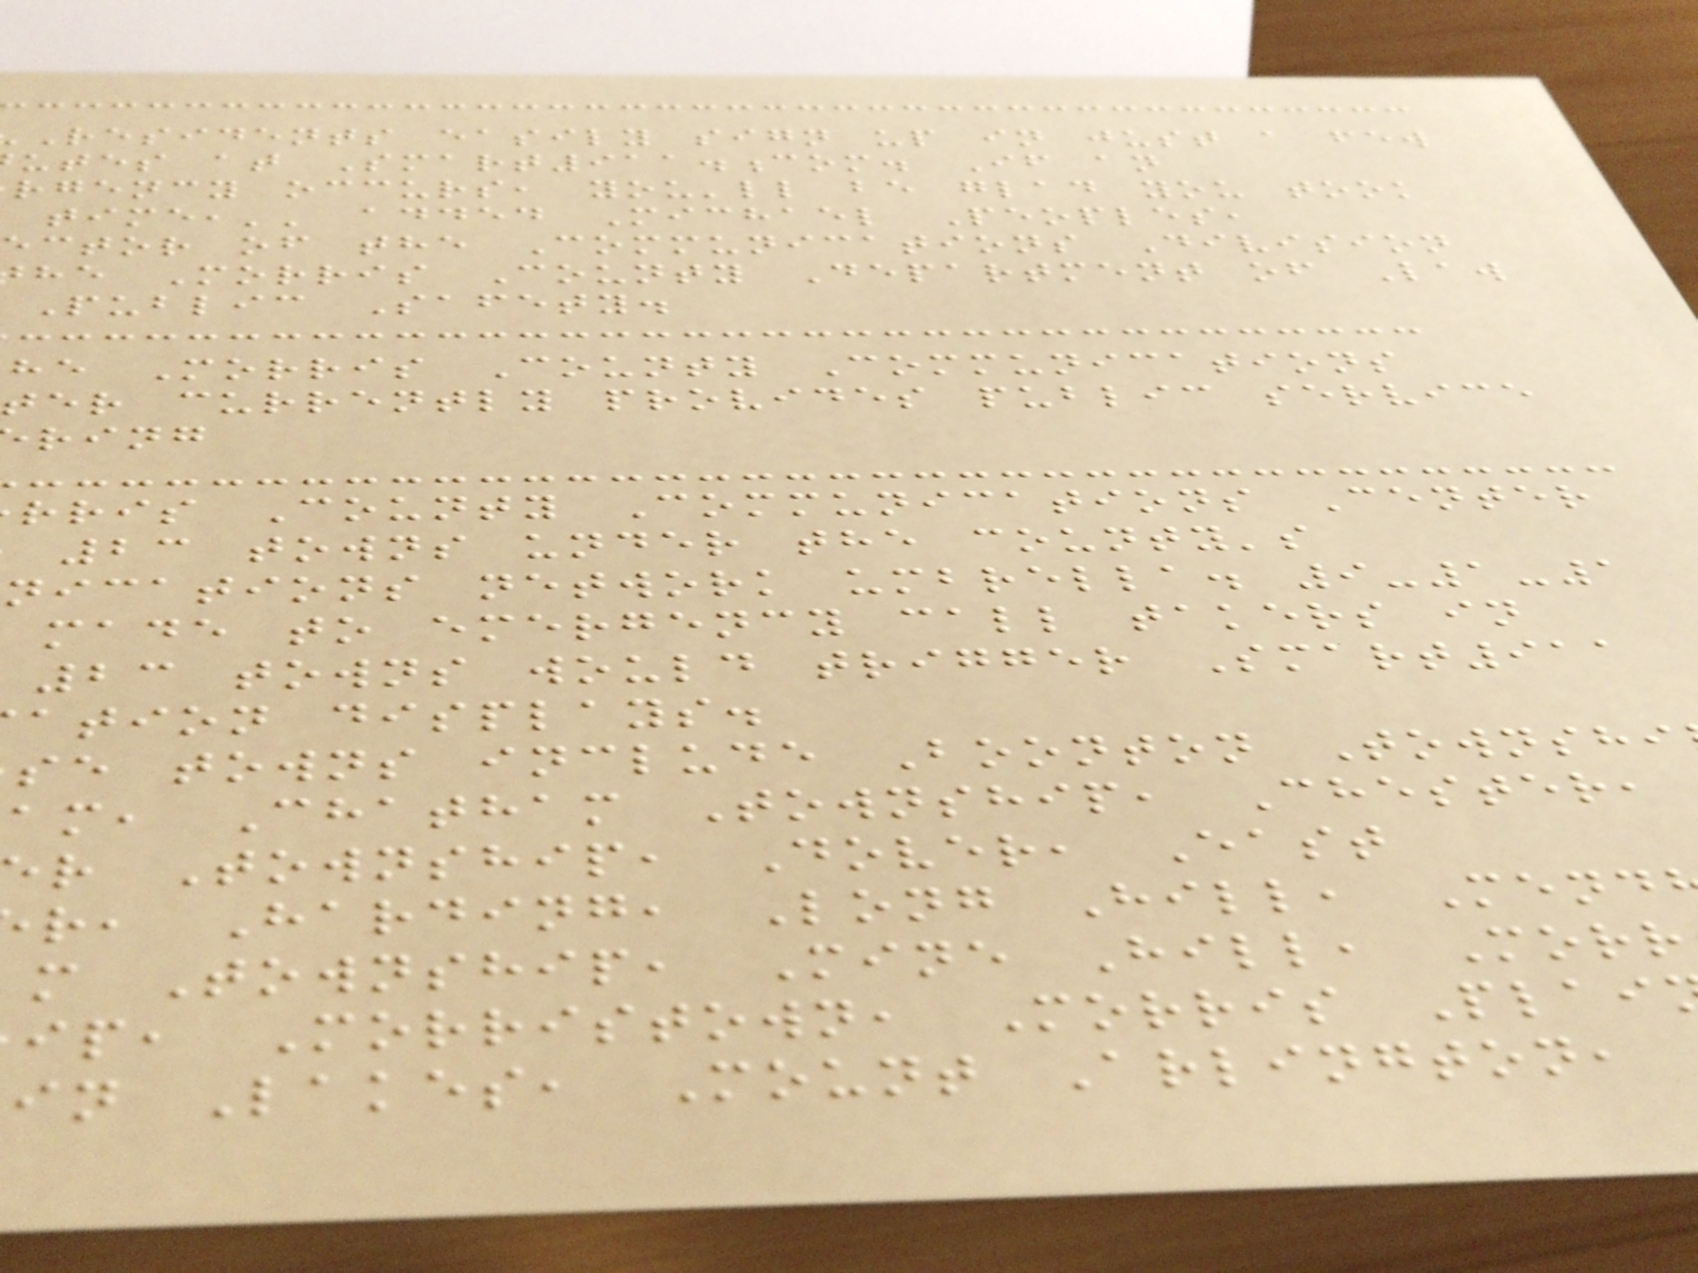Residents easily sign up in just a few
utes at Smart911.com. If an
rgency occurs, you'll be glad you took
time,'' added Michael Peoples,
ctor of the Communications Division
he Morris County Department of Law
Public Safety.
he Morris County Communications
ter currently provides public service
ring
rris County Communications Center
23 towns under the county's
nications network umbrella. 9-1-1
made to emergency call takers in
23 towns would trigger Smart911
ation displays.
se towns include Boonton Townshi
am, Chatham Township, Chester,
r Township, Dover, East
r, Harding, Long Hill, Mend
m Township, Mine Hill, Morr
ip, Morristown, Morris Plai
in Lakes, Mount Arlington,
